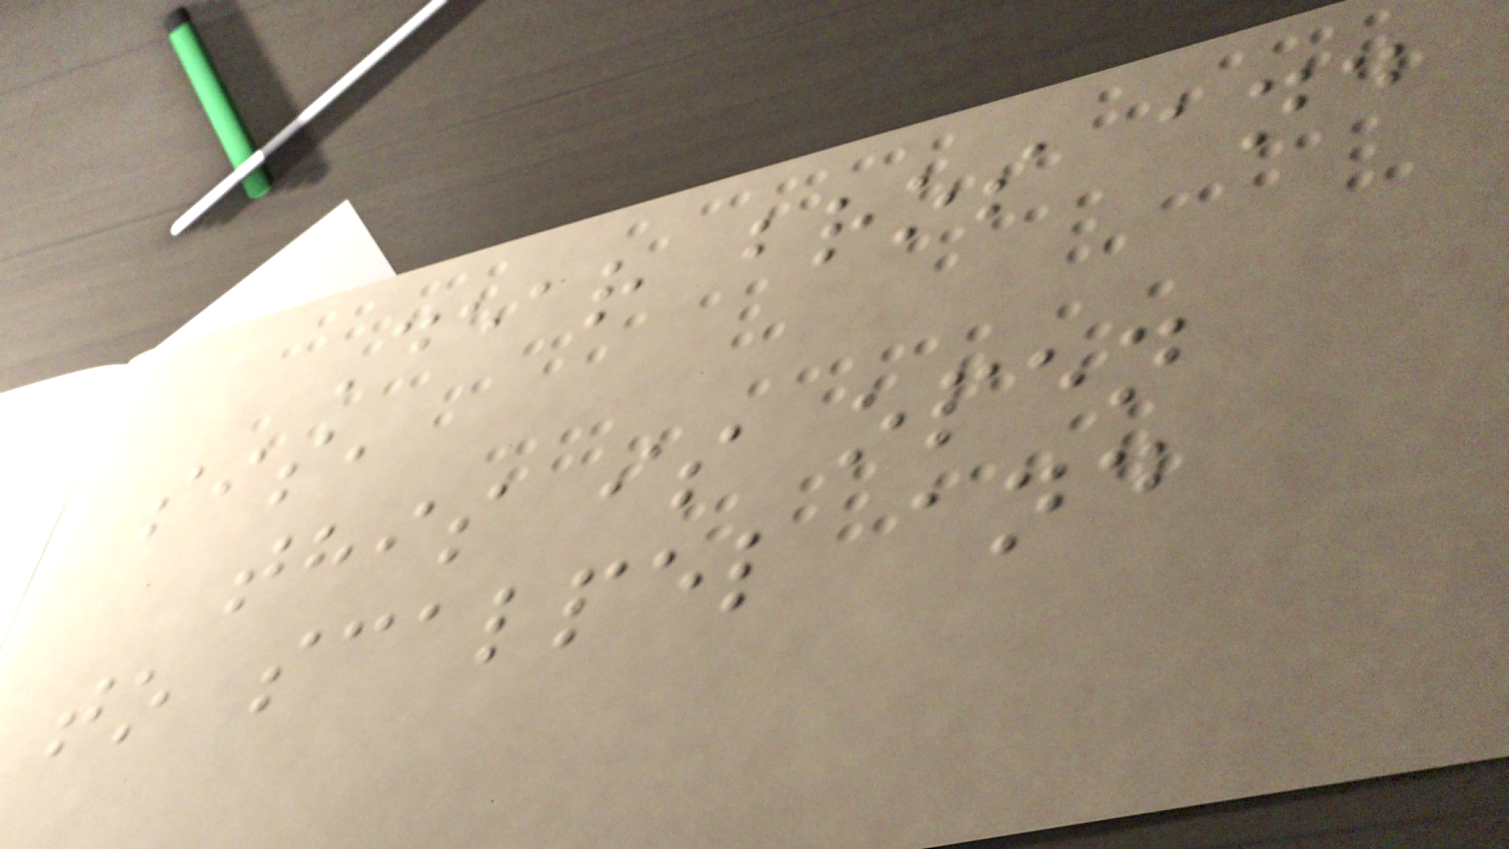Dear bros and
sis,
this is open
to scalpel and
